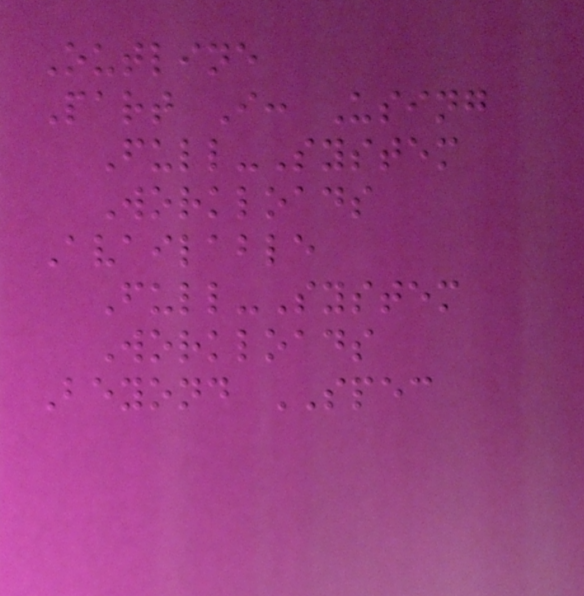Outline
Part I: Using
Full-System
Workloads
Available
Full-System
Workloads
Beyond SPEC
